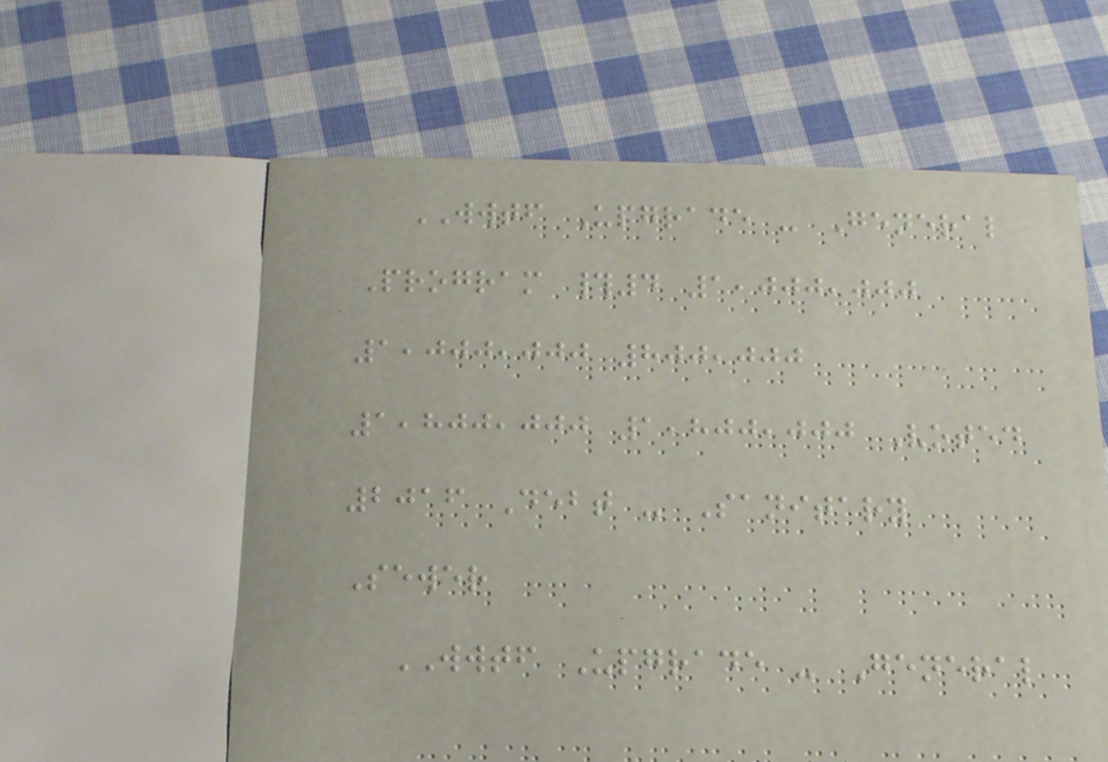WWTF Upgrade - General
Program #4 1,000,000
1,000,000 800,000
1,800,000 1,800,000 Voted
2016 Debt - Sanitary
Sewer
WWTF Upgrade - General
